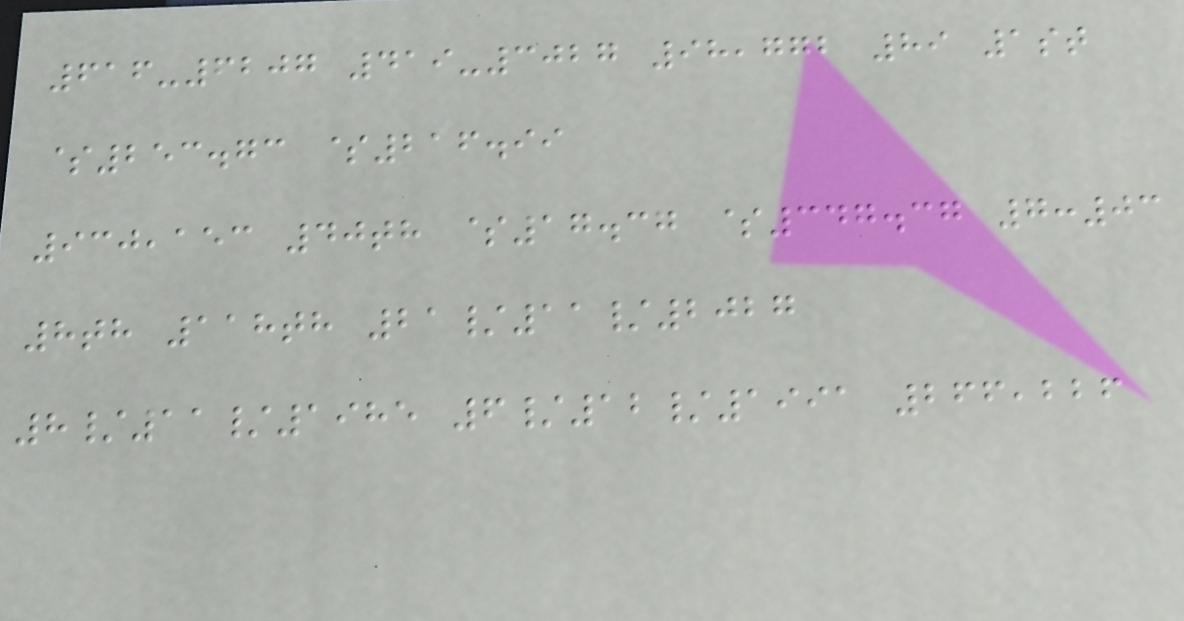616-6207 419-3027 98,772 89 1st
$253.73 $216.99
930,153 40th $17.37 $347.37 7:03
8th 118th 21/11/2027
8/11/1985 6/12/1991 266,226
